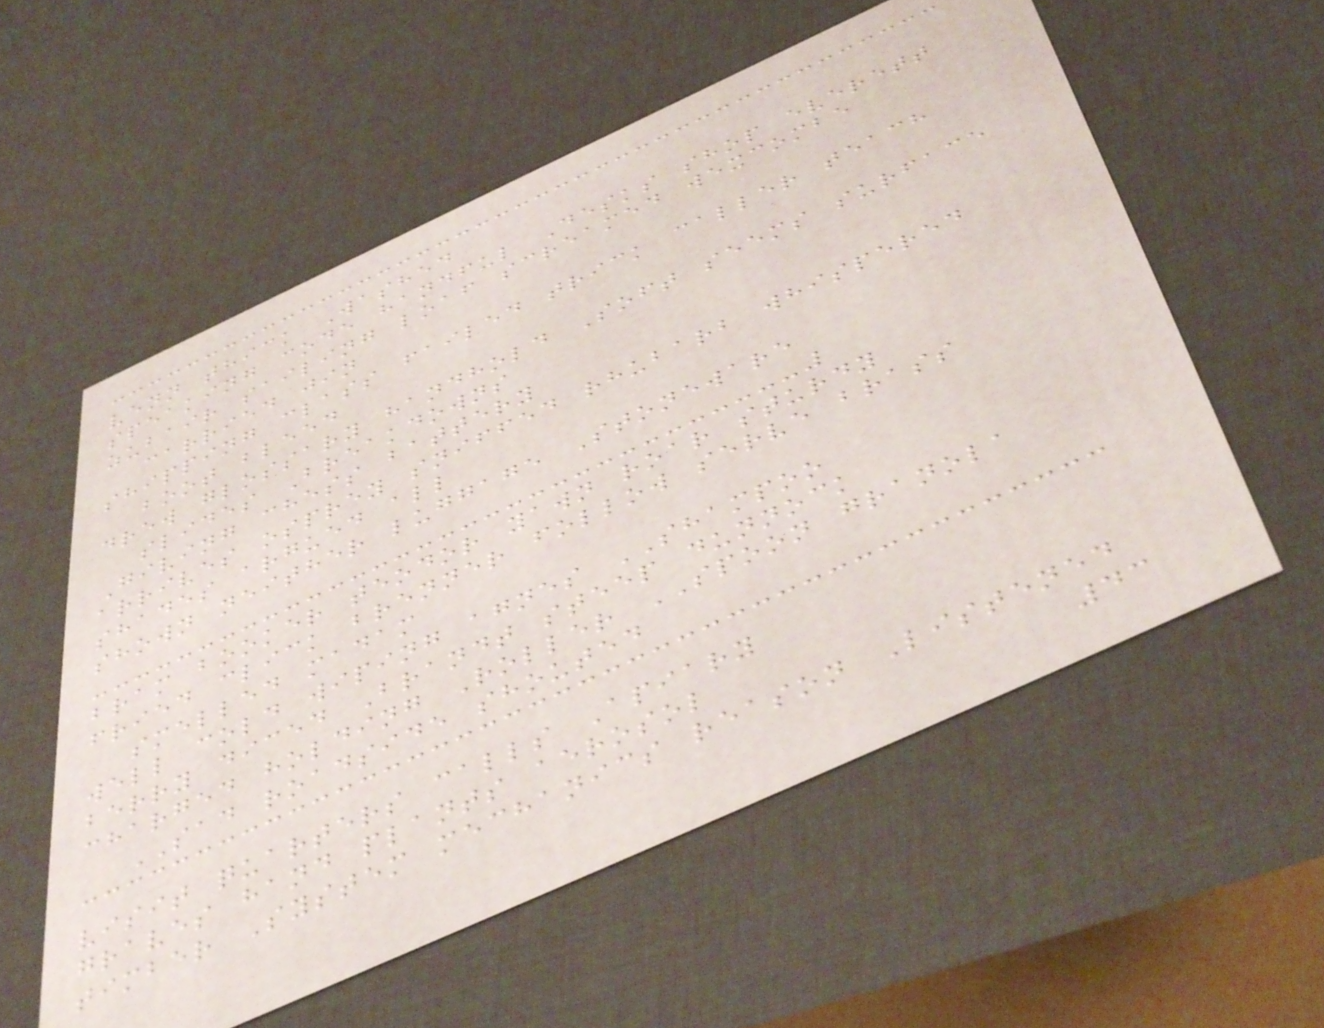venn thick Washed
speaking code handful Desks shop everett
zubair sailing loaf screamed wexcombe
carried jin
shipping class failed trick caller teach
boot bleed
drew glossary handhold Soft seems surface
slides Breakdowns
Giving chess battery
arrives osprey sniffed rhubarb whispered
shades argued all
shown neither luggage Stoneware
bram booker teodor yawn roar sturdy
fried click brenner follow serve brass
smelled madam
well cold wiping agnes SHAMPOO
berry diced Brandt steep dunnock
charged holding Roller SPOON granola
SAD roadside shouted
visit quarters calls Apiary
graves hand plants aerosol
timber System mechanics reason Listened
43
